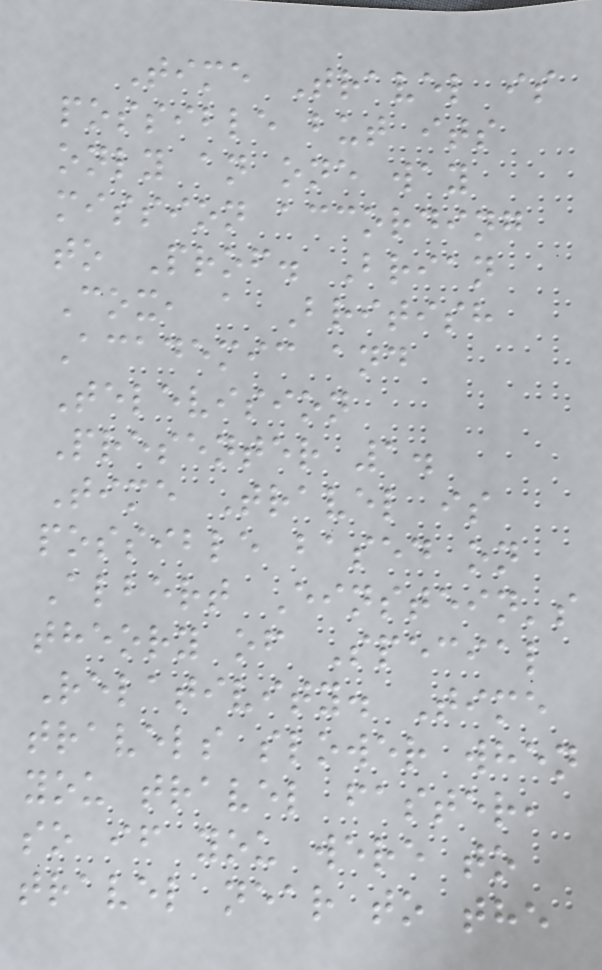Time Travel is
possible but its
only an one way
mission according
to Prof. Brian
Cox, a British
Academic and
Television
Presenter 1.
Time Travel is
possible based on
Albert Einstein's
theory of Special
Relativity. Time
travels slower when
you travel faster,
so if you were to
travel near to the
